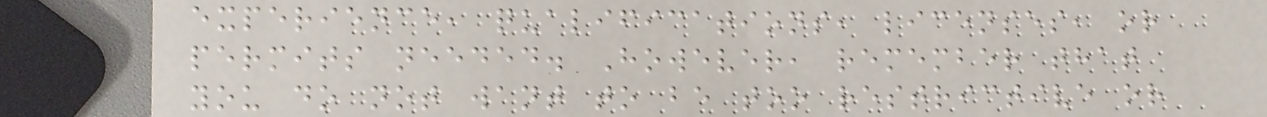experience, qualifications, licenses, or
permits needed. However, remember that
you do not want to be too restrictive or
